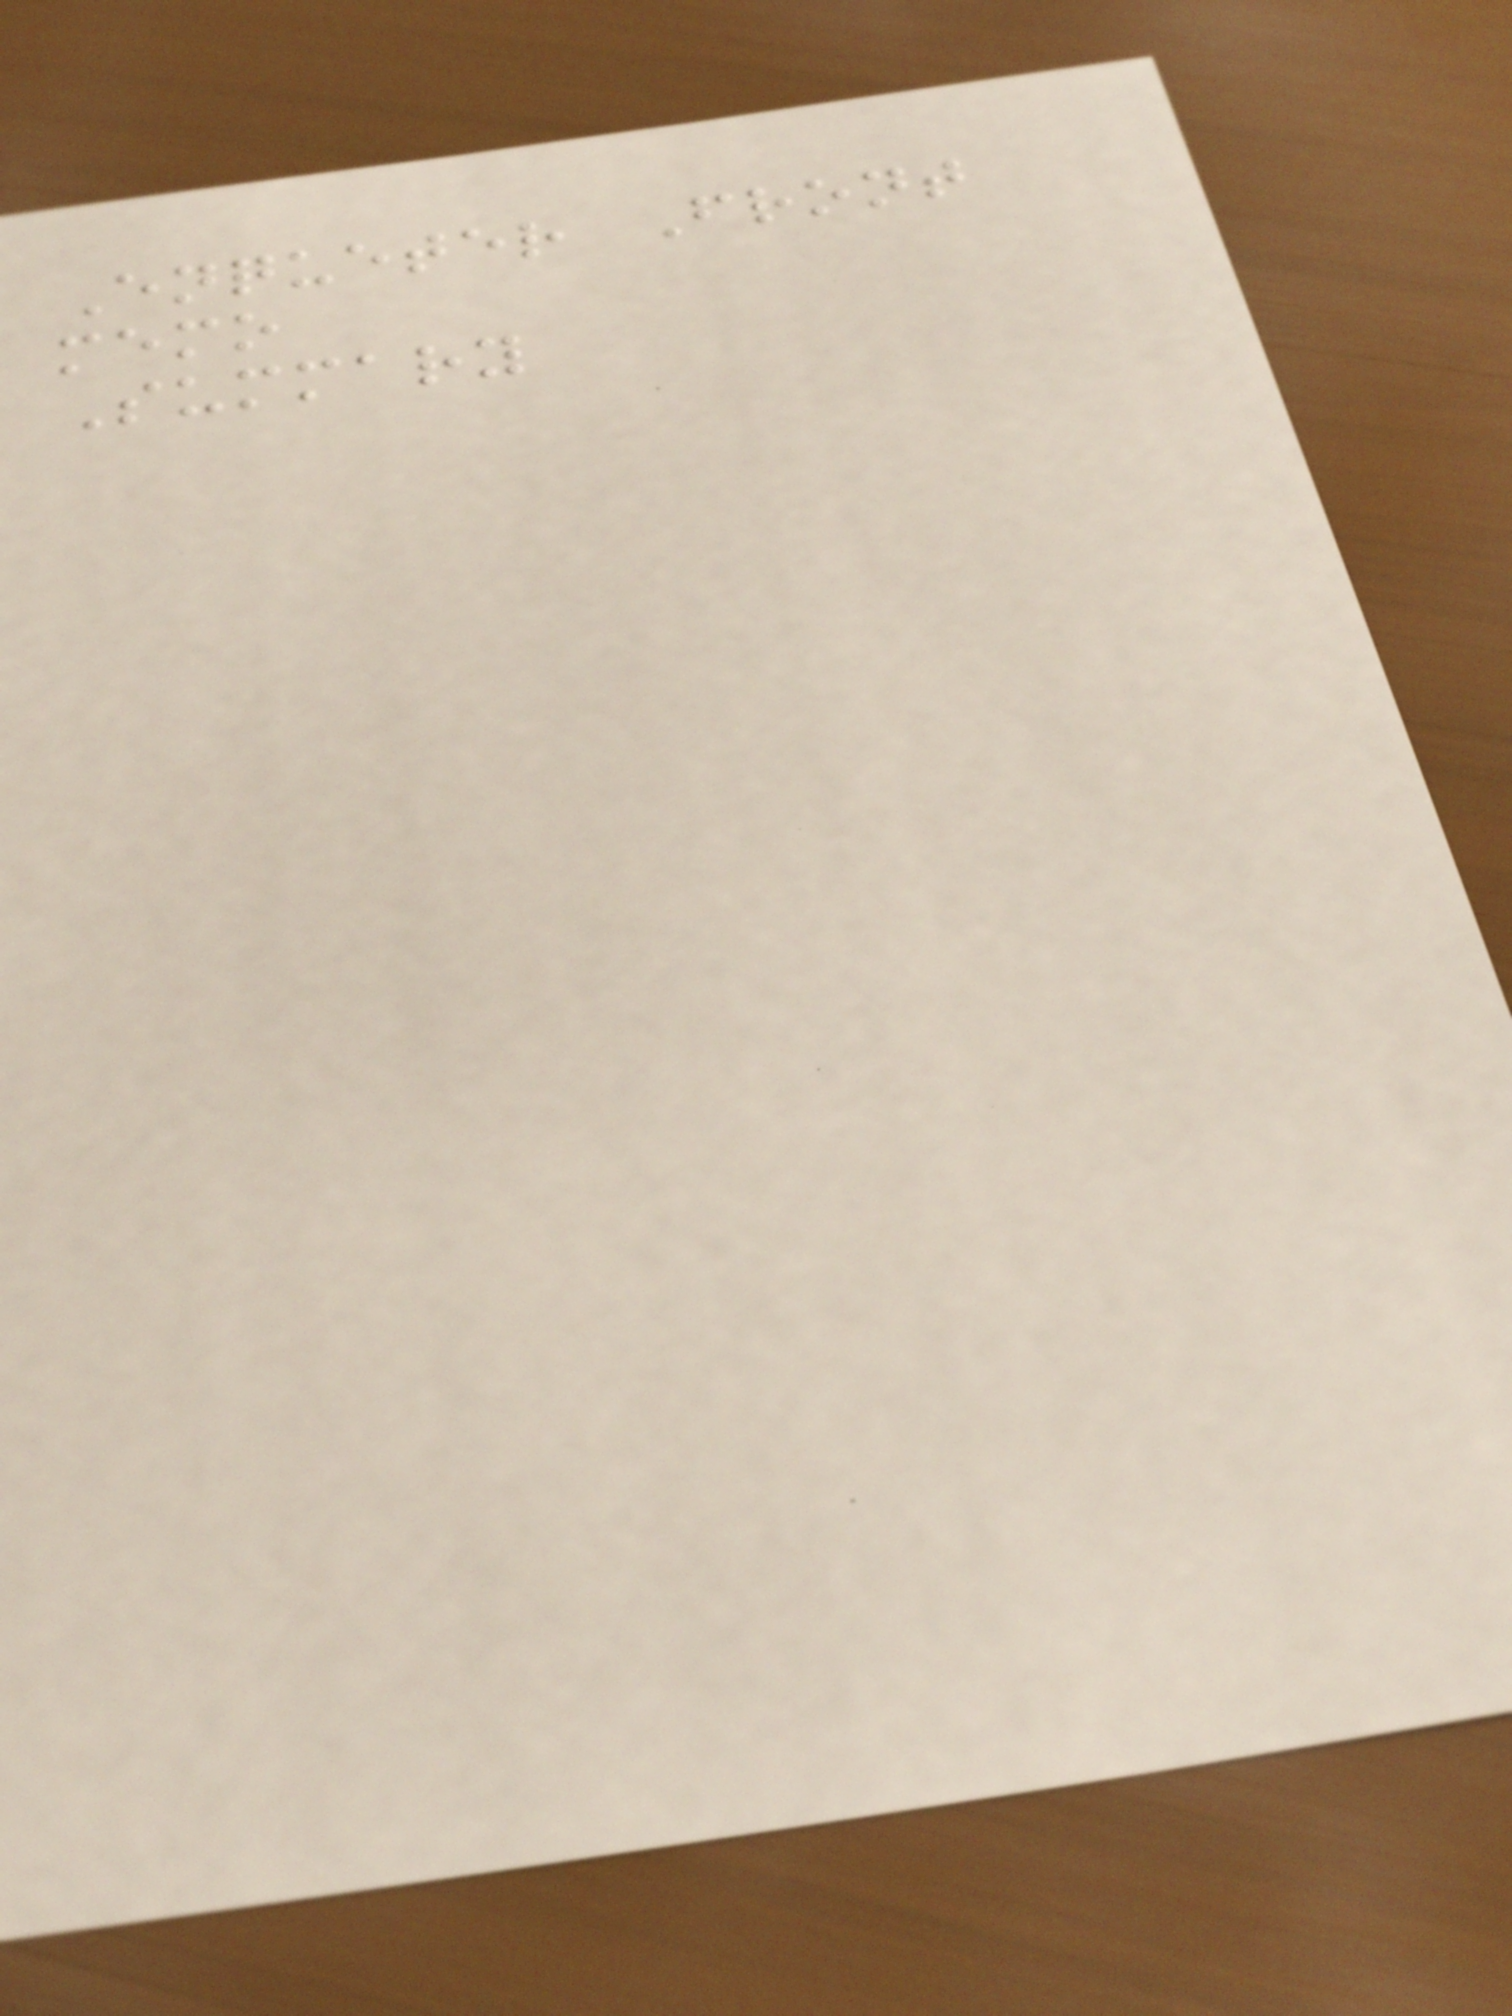Enqueter Front
memo
Summary
